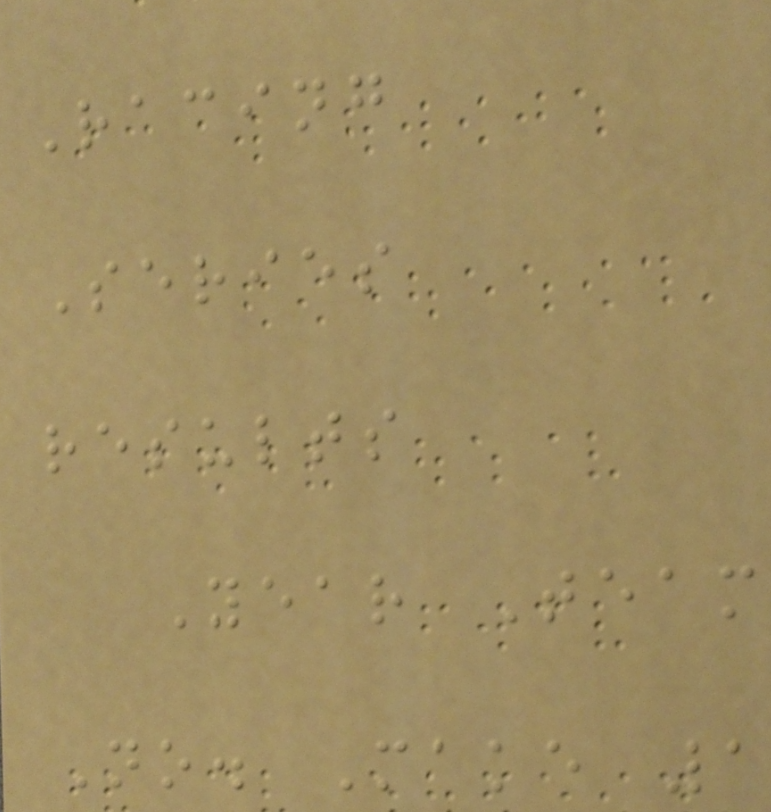Racing
Series
results
Year Team
No. Make 1
